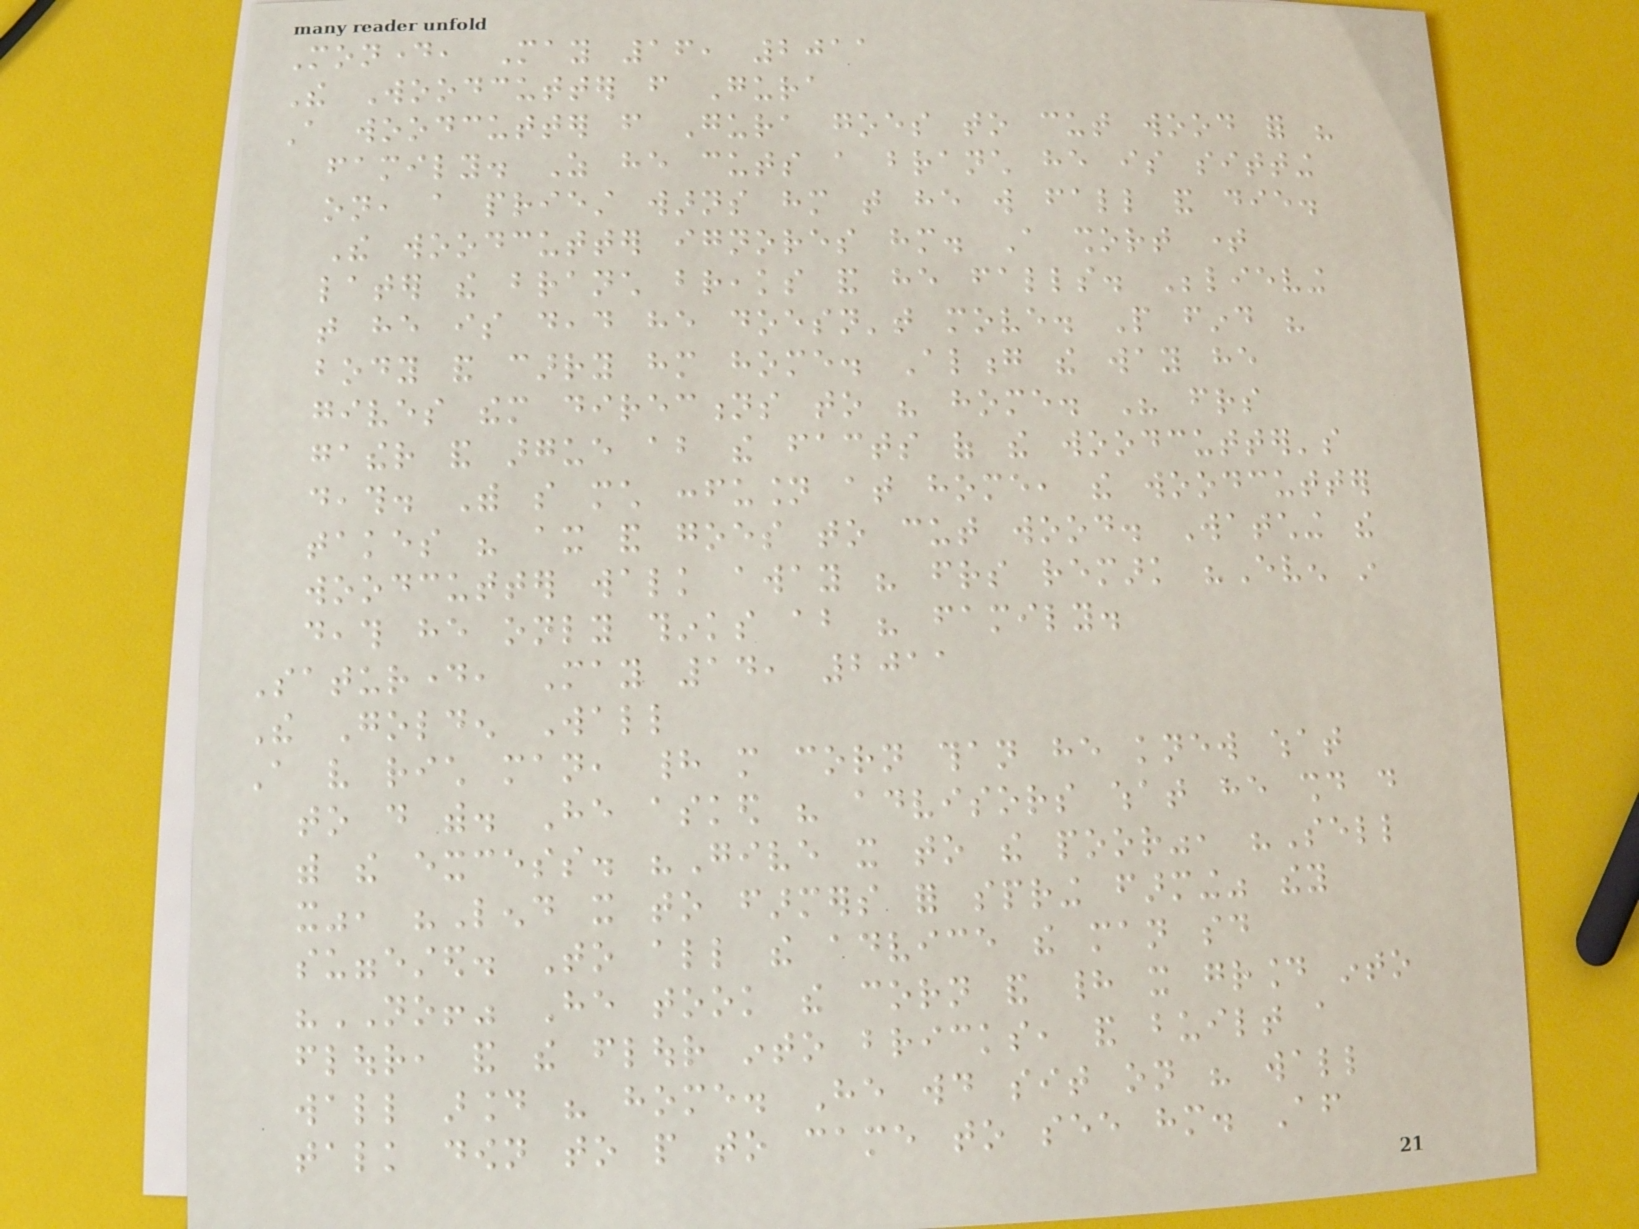Monday, May 16, 2011
The Woodcutter from Gura
A woodcutter from Gura goes to cut wood for his
family. As he cuts a branch he is sitting
on, a priest warns him that he will fall and die.
The woodcutter ignores him. A short time
later the branch breaks and he falls. Believing
that he is dead he doesn't move. People find his
body and carry him home. Along the way he
gives them directions to his home. His friends
gather and argue about the facts of the woodcutter's
death. With so much confusion at home, the woodcutter
takes his ax and goes to cut wood. Watching the
woodcutter walk away his friends remark "Even in
death he only thinks about his family.
Saturday, May 14, 2011
The Golden Wall
A very rich man, had more corn than he knew what
to do with. He asked his advisors what he should do
with the excess. "Give it to the poor", "Sell
it", "Lend it to farmers for spring farming" they
suggested. To all the advice the man said
"NO!" He took the corn and had it ground into
flour, and the flour into bricks, and built a
wall around his home. He would sit on his wall
talk down to people to came to see him. After
